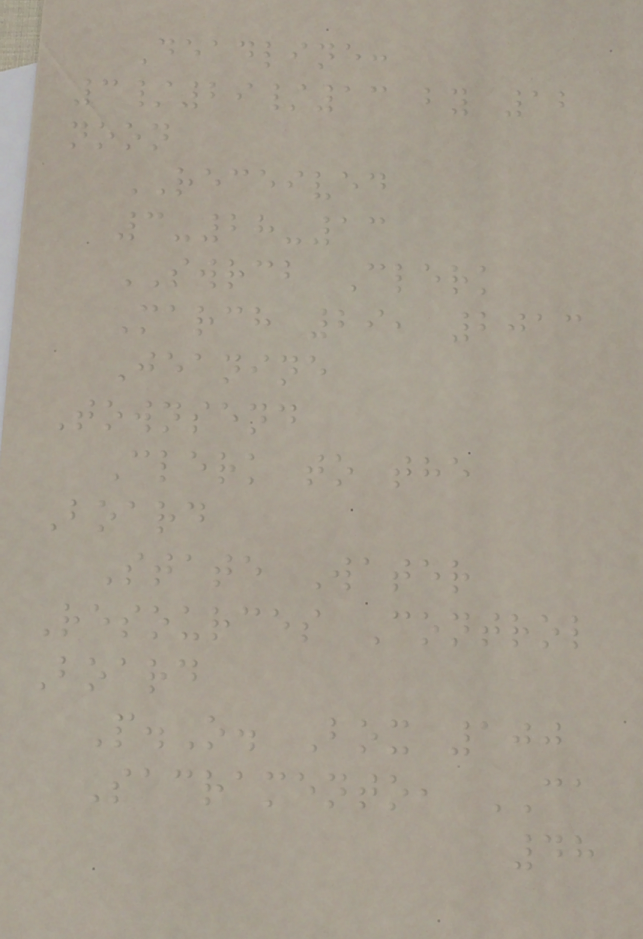Deadline:
3/29/13 by 12
noon
RECEIVED
3-28-13
SWRCB Clerk
March 29, 2013
Jeanine
Townsend
Clerk to the
Board
State Water
Resources Control
Board
P.O. Box 100
Sacramento, CA
48
